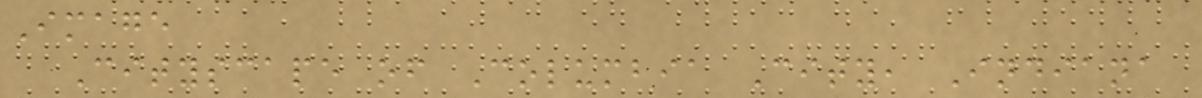Image
Cityscape of Columbia City, Indiana
